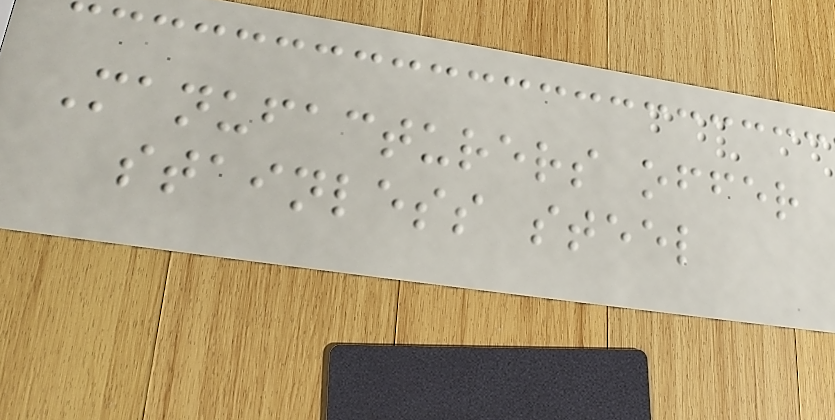Manufacturers offer
stainless steel
